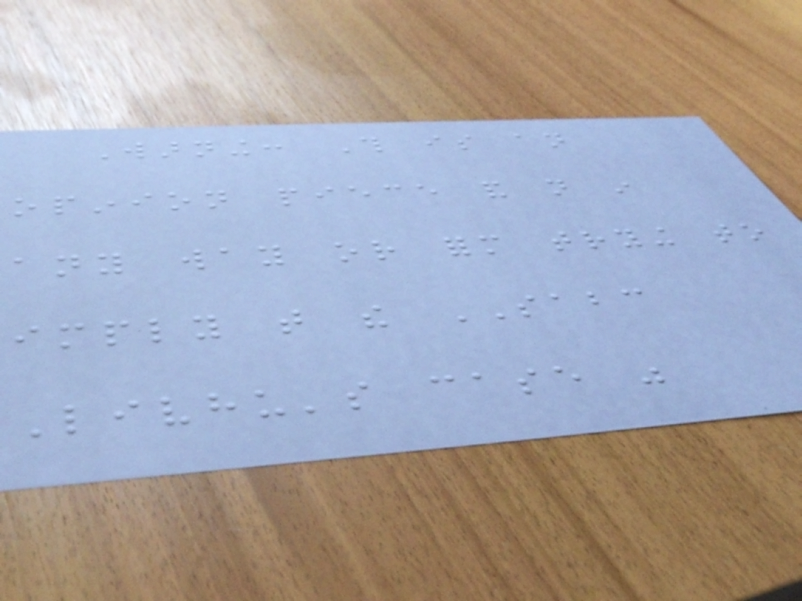Warning: This is an
opinion piece and not in
any way or form trying to
imply that the SABC
Livhu's case was
